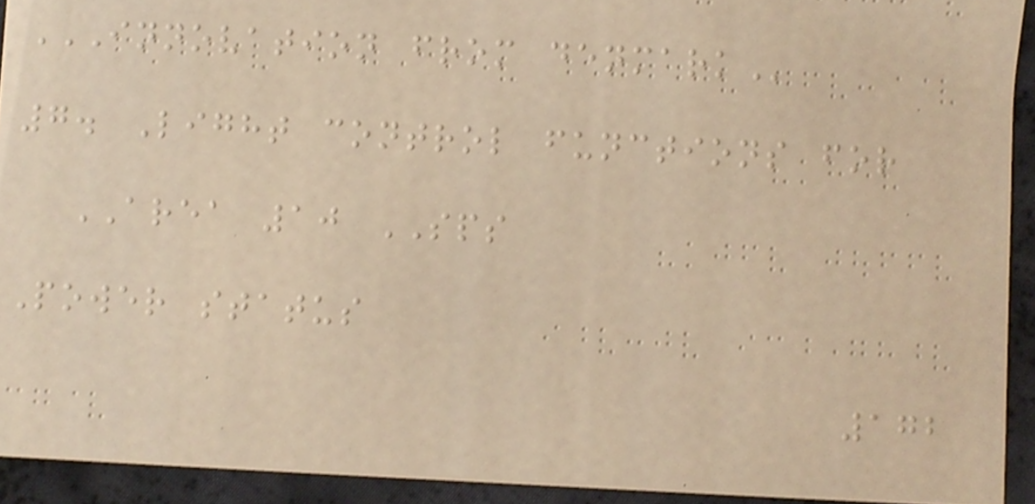INNOVATION FROM DENMARK
7. Light control functions for
AREA 10 SPS
Power status
172
